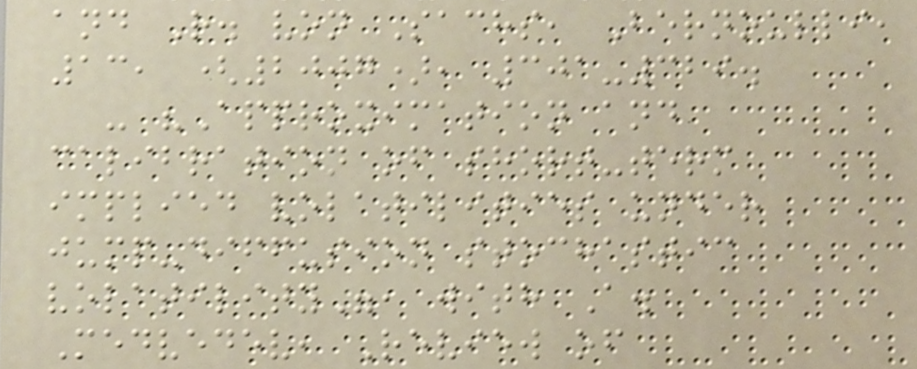and R. von Sachs, Bernoulli,
13, (2007), 301-329.
- "Approximation and
calibration of short-term
implied volatilities under
jump-diffusion stochastic
volatility", with A.
Medvedev, Review of
